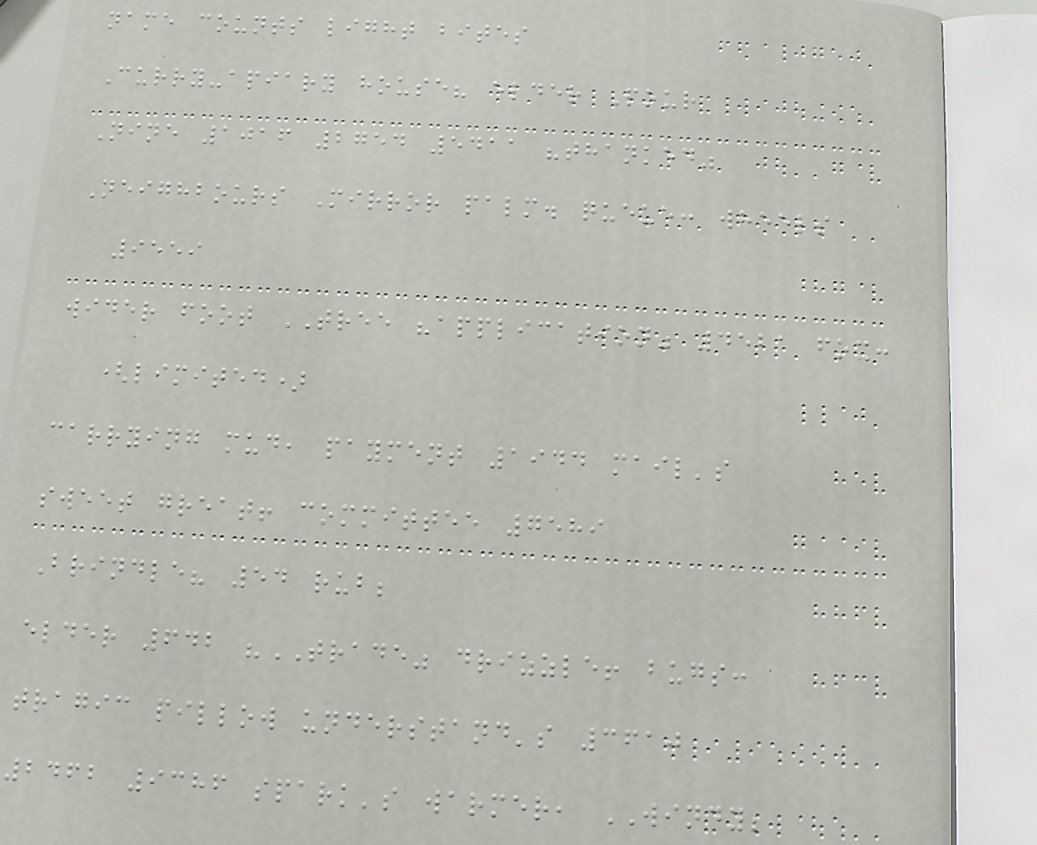name counts light bites
Curry-apiary house? elder Pour
Nine 1016 2754 5411 "thanked"
Neighbours Mirror palm. queue: wheels
9559
wider foot TREE "application" 4521 fox:
(limited)
carrying mud, payment 1944 mail's
sweet great! committee 7589
Brindle? 54 rub;
elder 642 "TRADE" drizzle! bugs:
tragic pillow understand's 3610
2462 9386 spark's warmer, WINDY;
